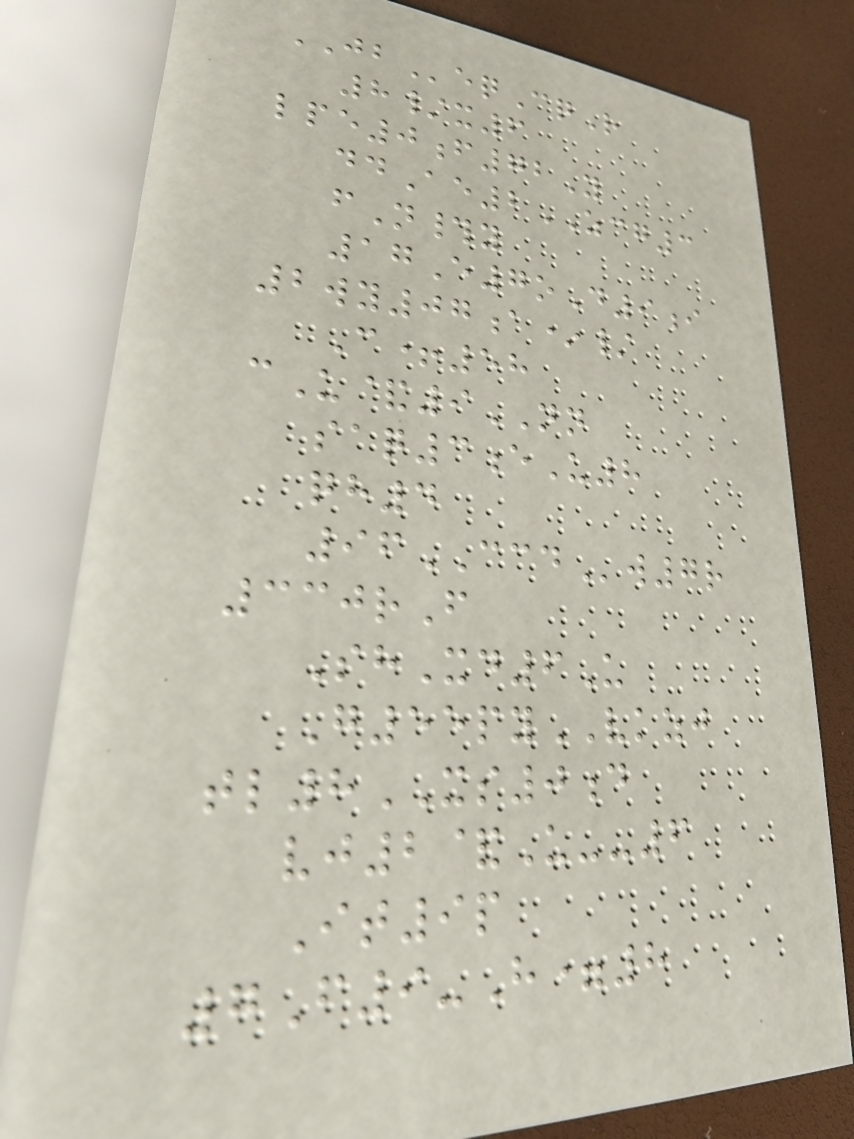JBeqCqR
8/x6
lpe0f72Y
ddAe2ZCG3
fN#y
17E7oD9i
2wy07a*/
C+58
cU&9NN
saq3eU8
qh4
96CCDw7r
330rF
ShXd6U
G55pyVKZJ
tl8XS0d
vj2&U--6
It9p
7F9-H=8
